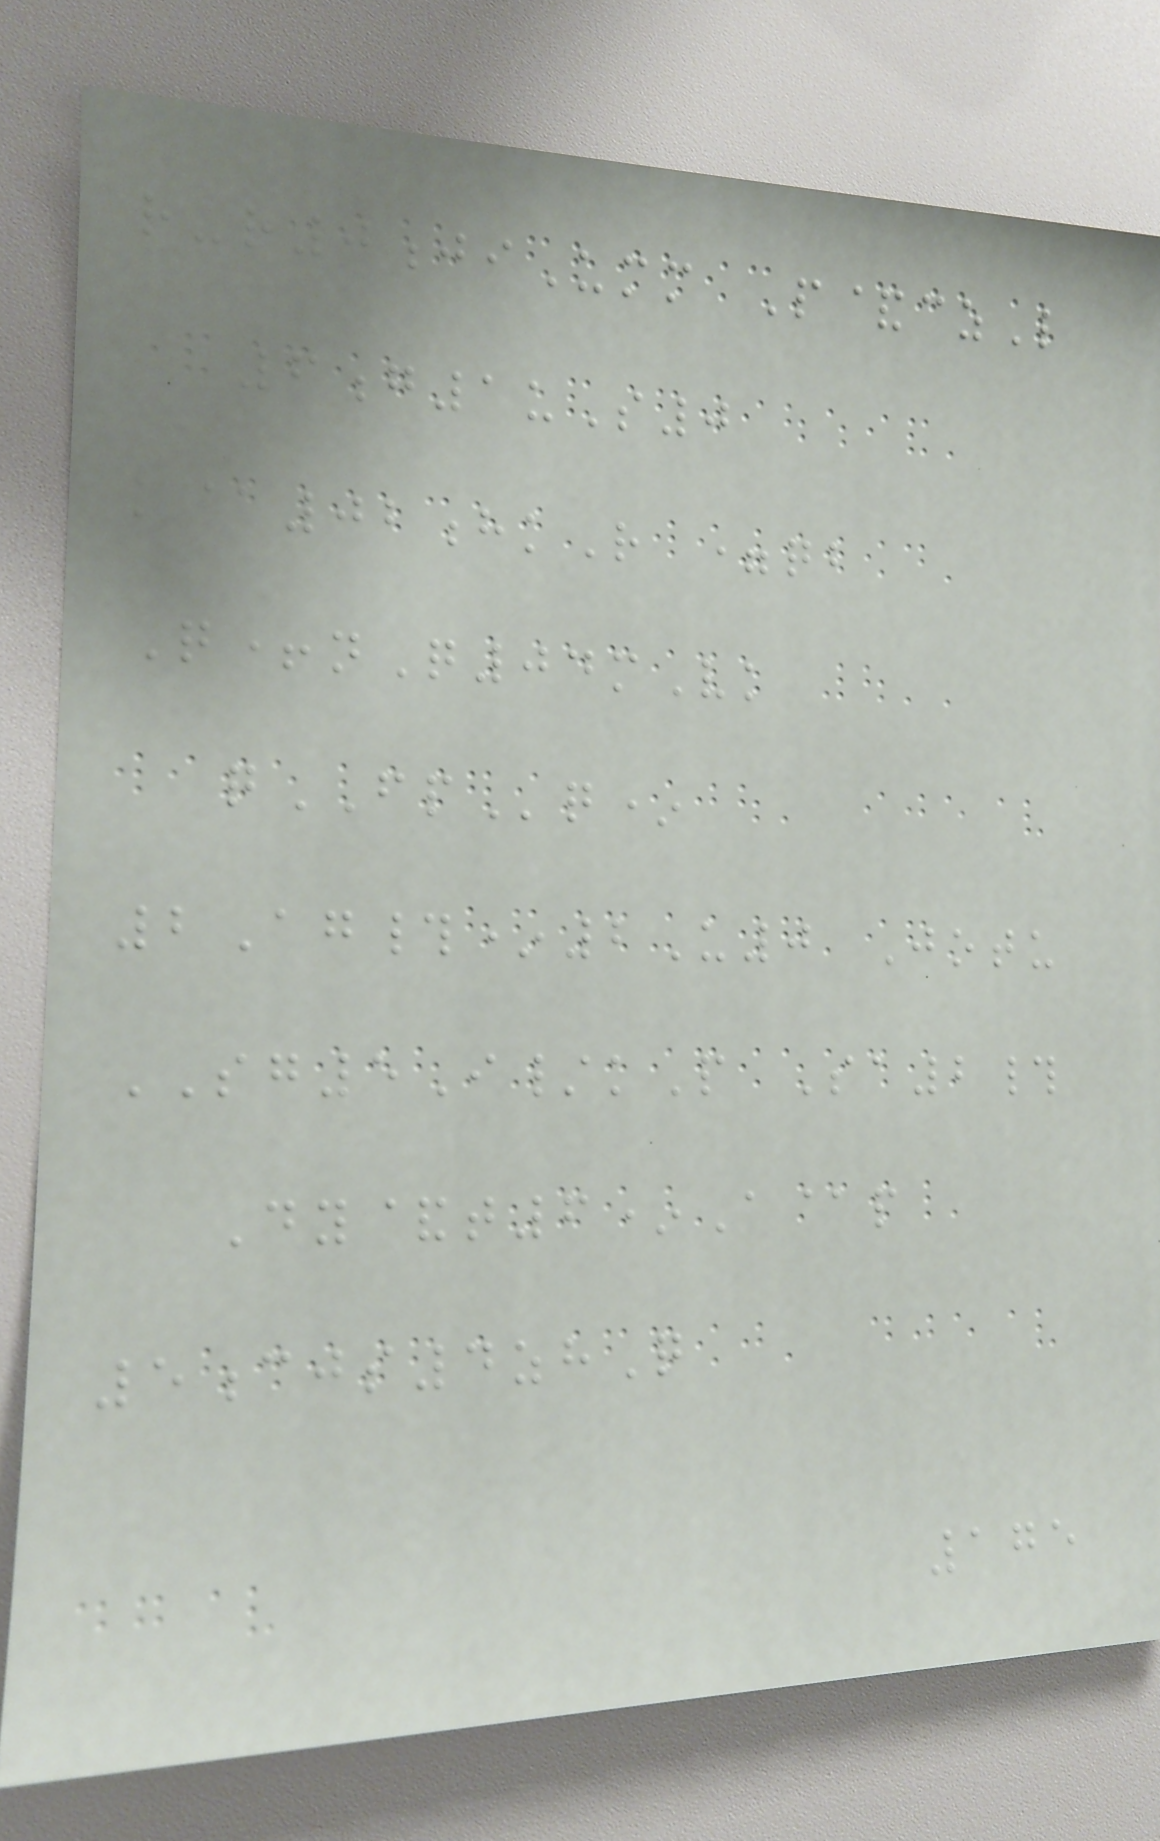r-r0jiUmm P&czL
6g1uS0
k@02hkR =qb
Q+nQ04mVk
qFPq*
2Ag#*2U0 Jotu
SG5I/kP Sa2#
Dy&t6*A@p
5cjs4zhQ
175
